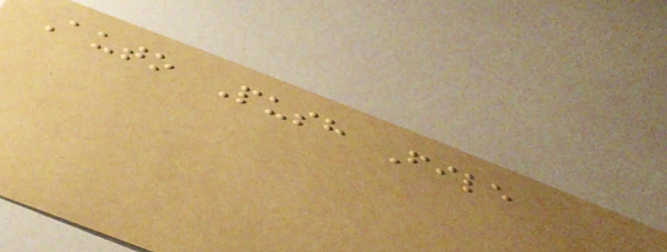Auto Push File
